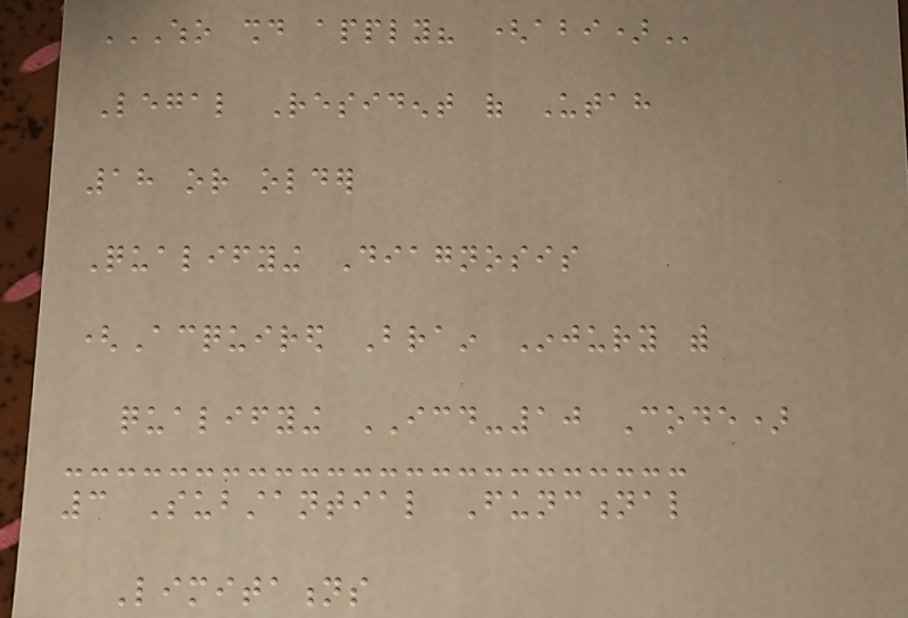WHO SHOULD APPLY? (ABI)
Legal Resident of Utah
18 or older
Qualifying Diagnosis
(Acquired Brain Injury with
qualifying ICD-10 Code)
3 Substantial Functional
Limitations
